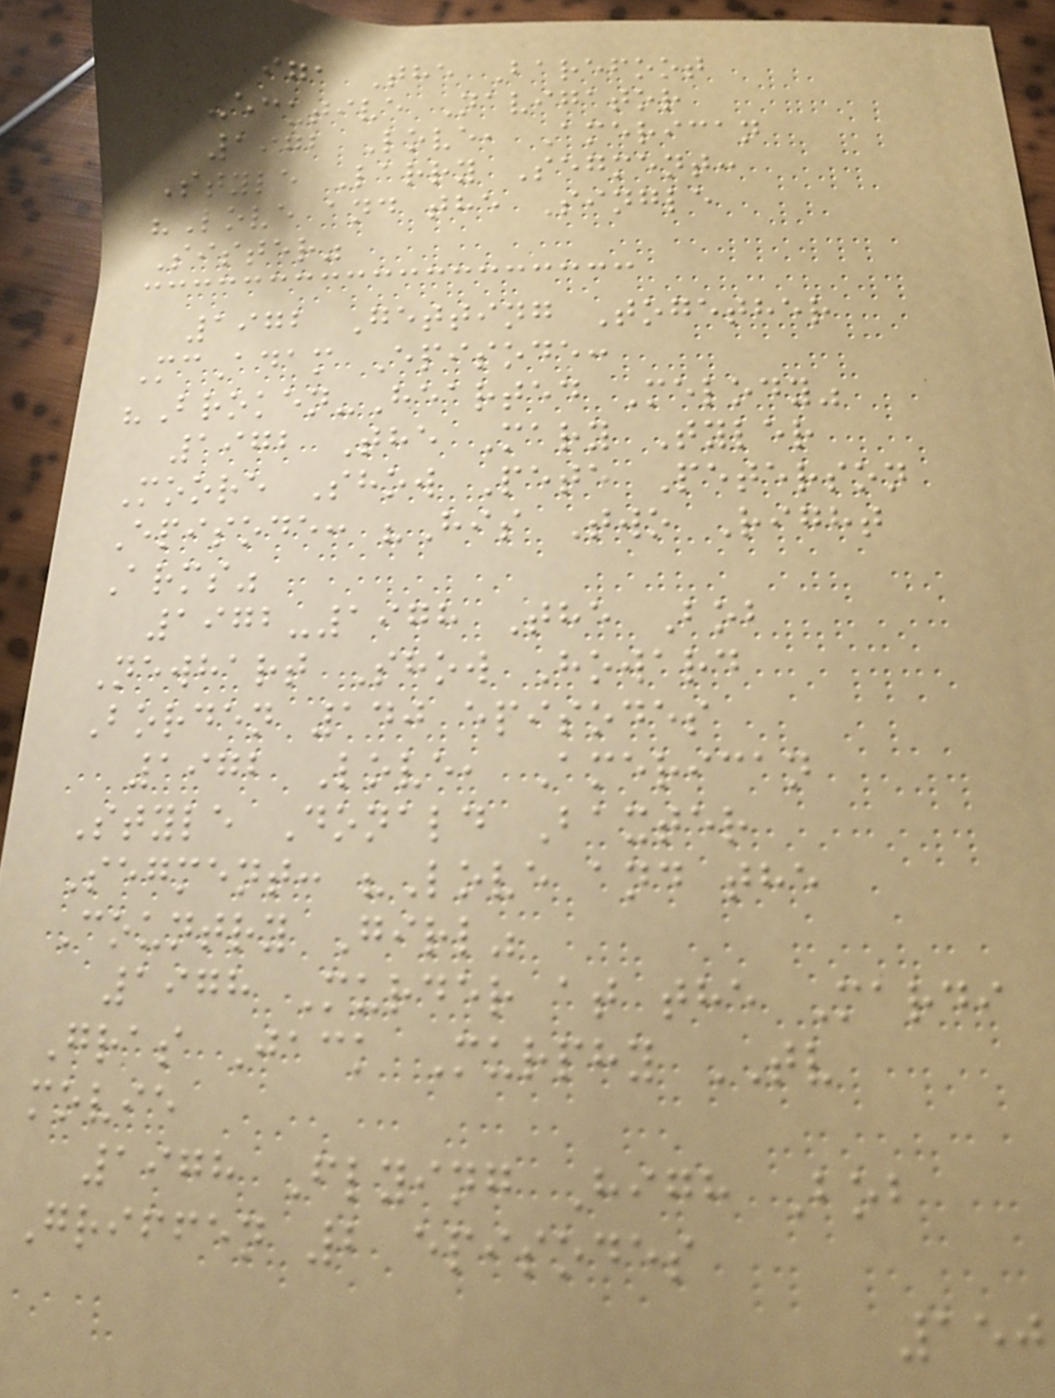1971 The Barefoot
Executive Navigator
1972 Love, American
Style Larry Segment:
"Love and the Single
Sister"
1972 Getting Together
McAdam Episode:
"Broken-Hearted Melody"
1972 The Mary Tyler
Moore Show Pete Peterson
Episode: "His Two Right
Arms"
1972-1978 The Bob
Newhart Show Howard
Borden 140 episodes
1972 Love, American
Style Donald Baxter
Segment: "Love and the
Country Girl"
1978 Murder at the Mardi
Gras Jack Murphy TV
movie
1978 Flying High Bob
Griffen 2 episodes
150
